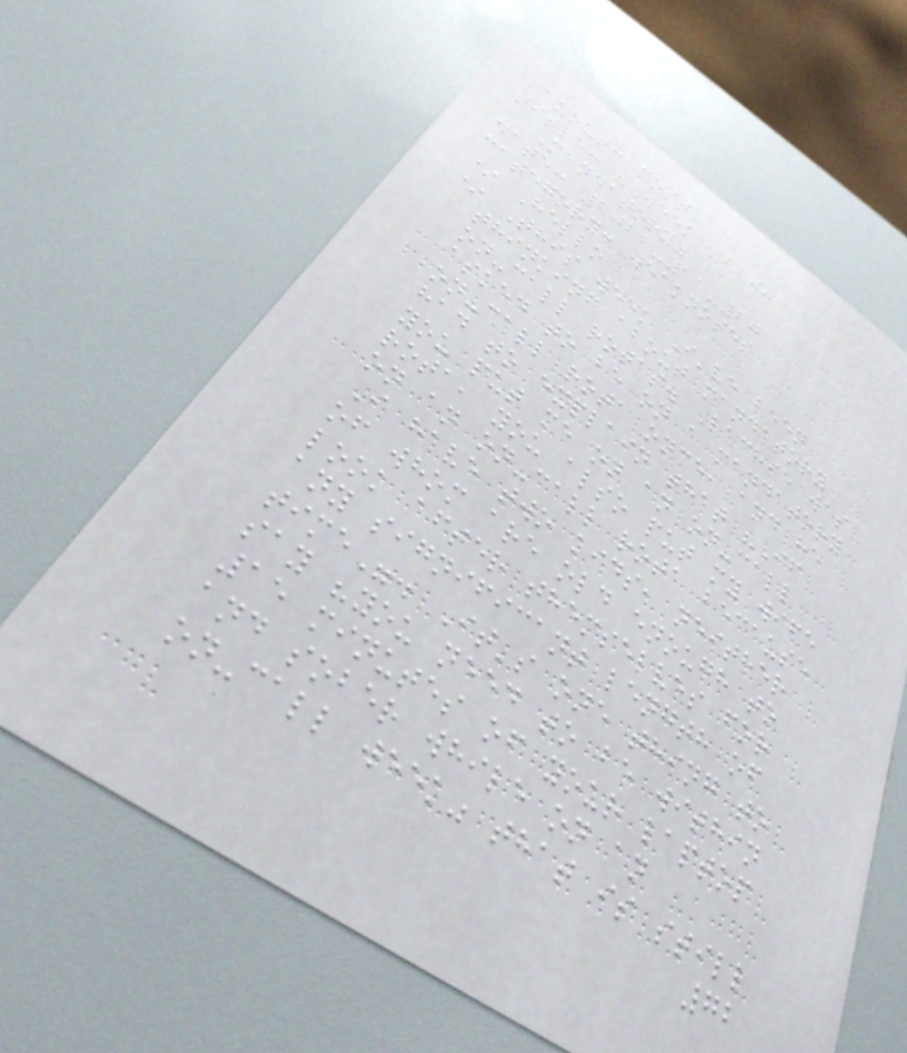layout: post
title: "Week 220:
Mandatory"
date: 2022-11-20
category: weaknotes
* Hello
* This week I've been
thinking about mandatory
on-call rotas. Lachie was
asked to be on a mandatory
on-call rota once, and he
had to explain that "If
you put me on an on-call
rota, you also put my wife
on an on-call rota because
I have two kids, neither
of whom are old enough to
look after themselves for
any significant length of
time". It's one thing to
say "you need to be within
15 minutes of your laptop
and sober while on an
on-call week" that is still
72
